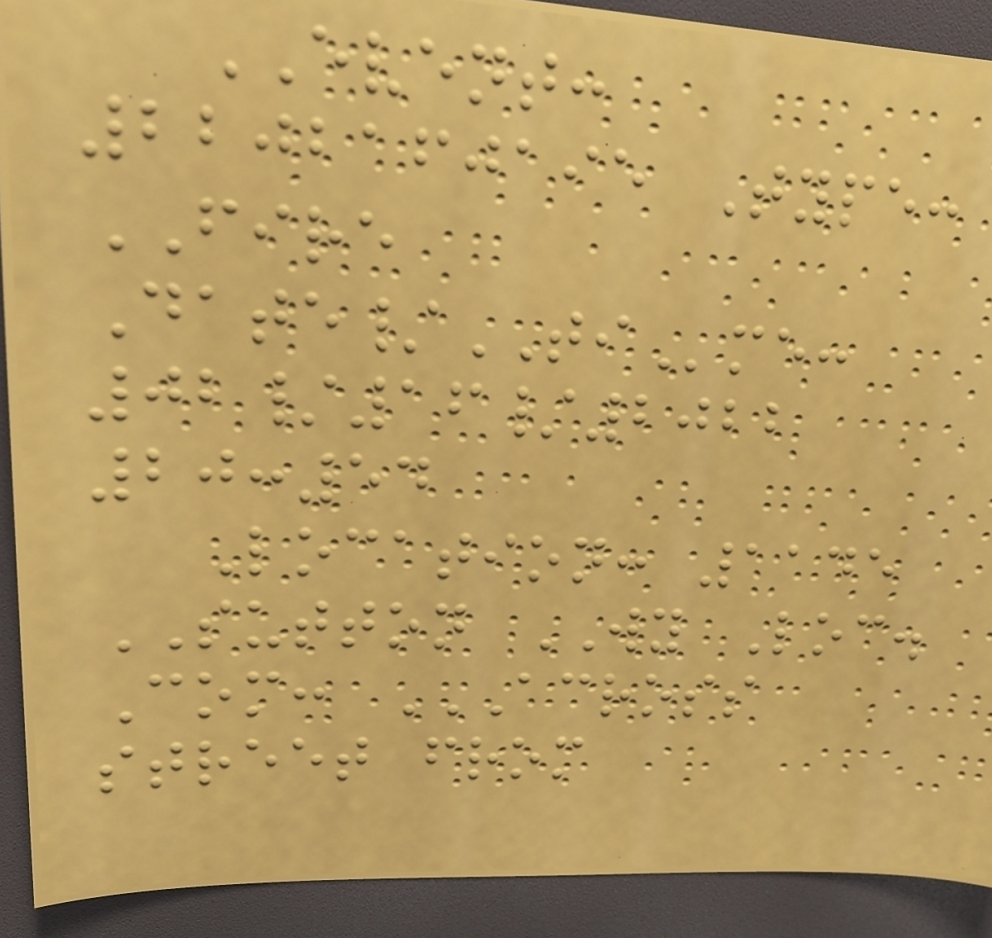EVENT:
2202160195 Type:
FIRE
Date/TIme:
02/16/2022
20:54
Location: 1145
SUTTON WY Loc.
Com: ACROSS
STREET FROM
